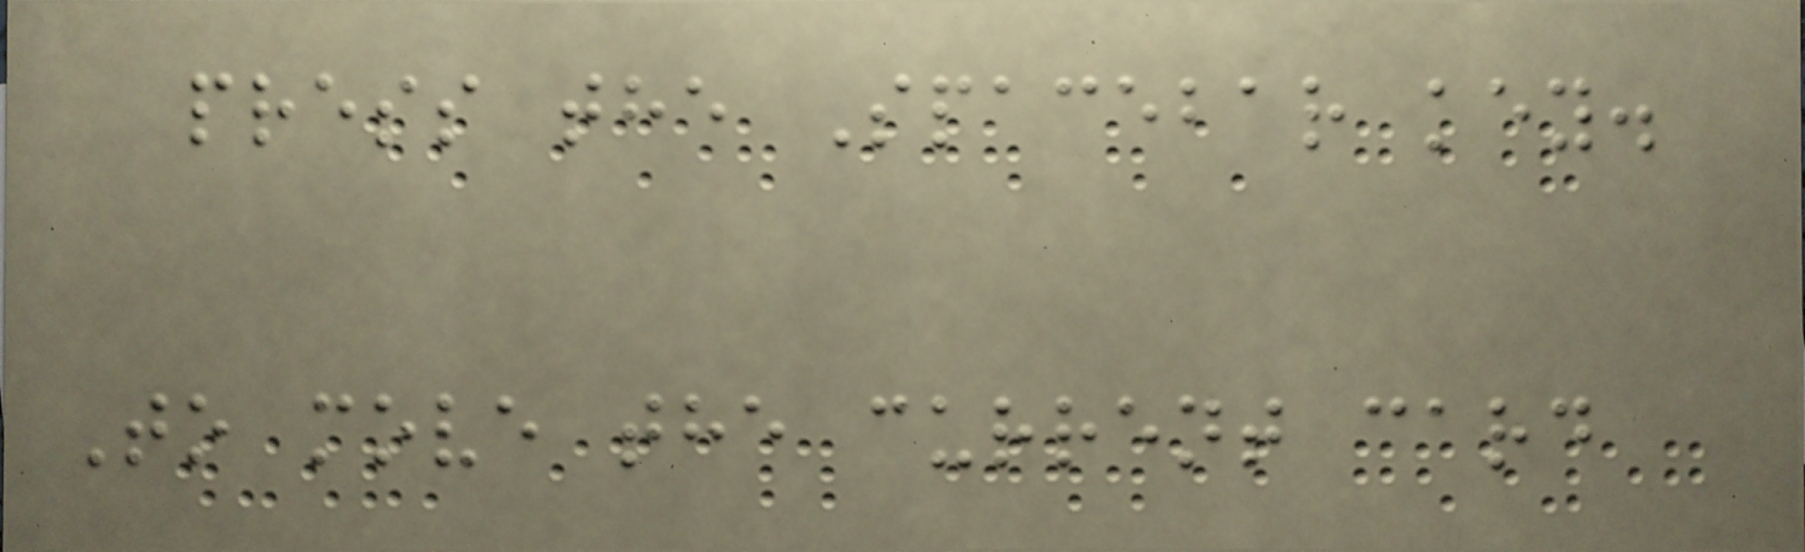press the Spacebar key.
To move the current card
